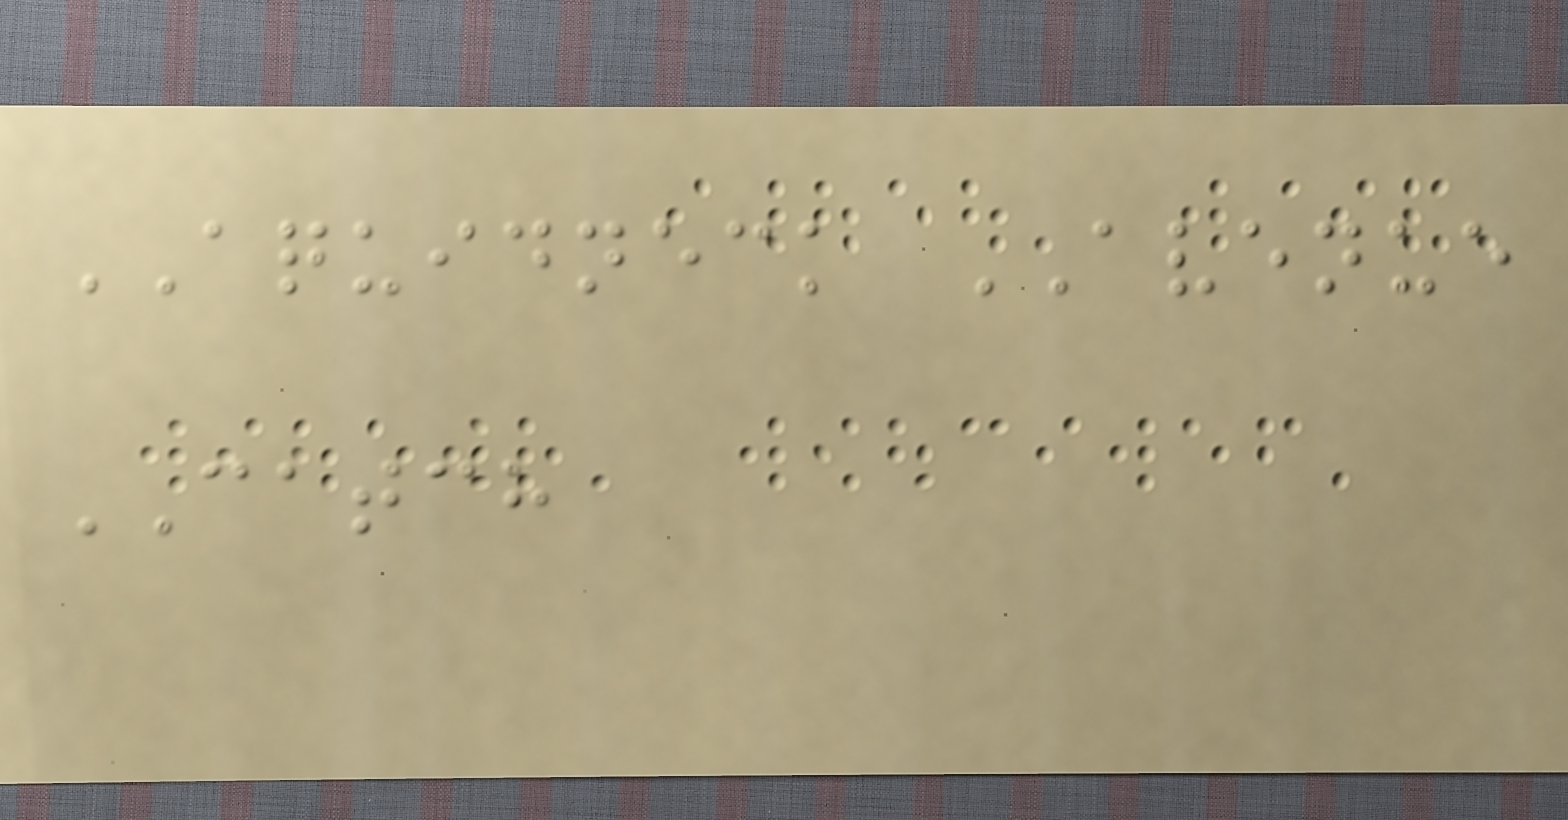AQUIDNECK AVENUE
CATCH
